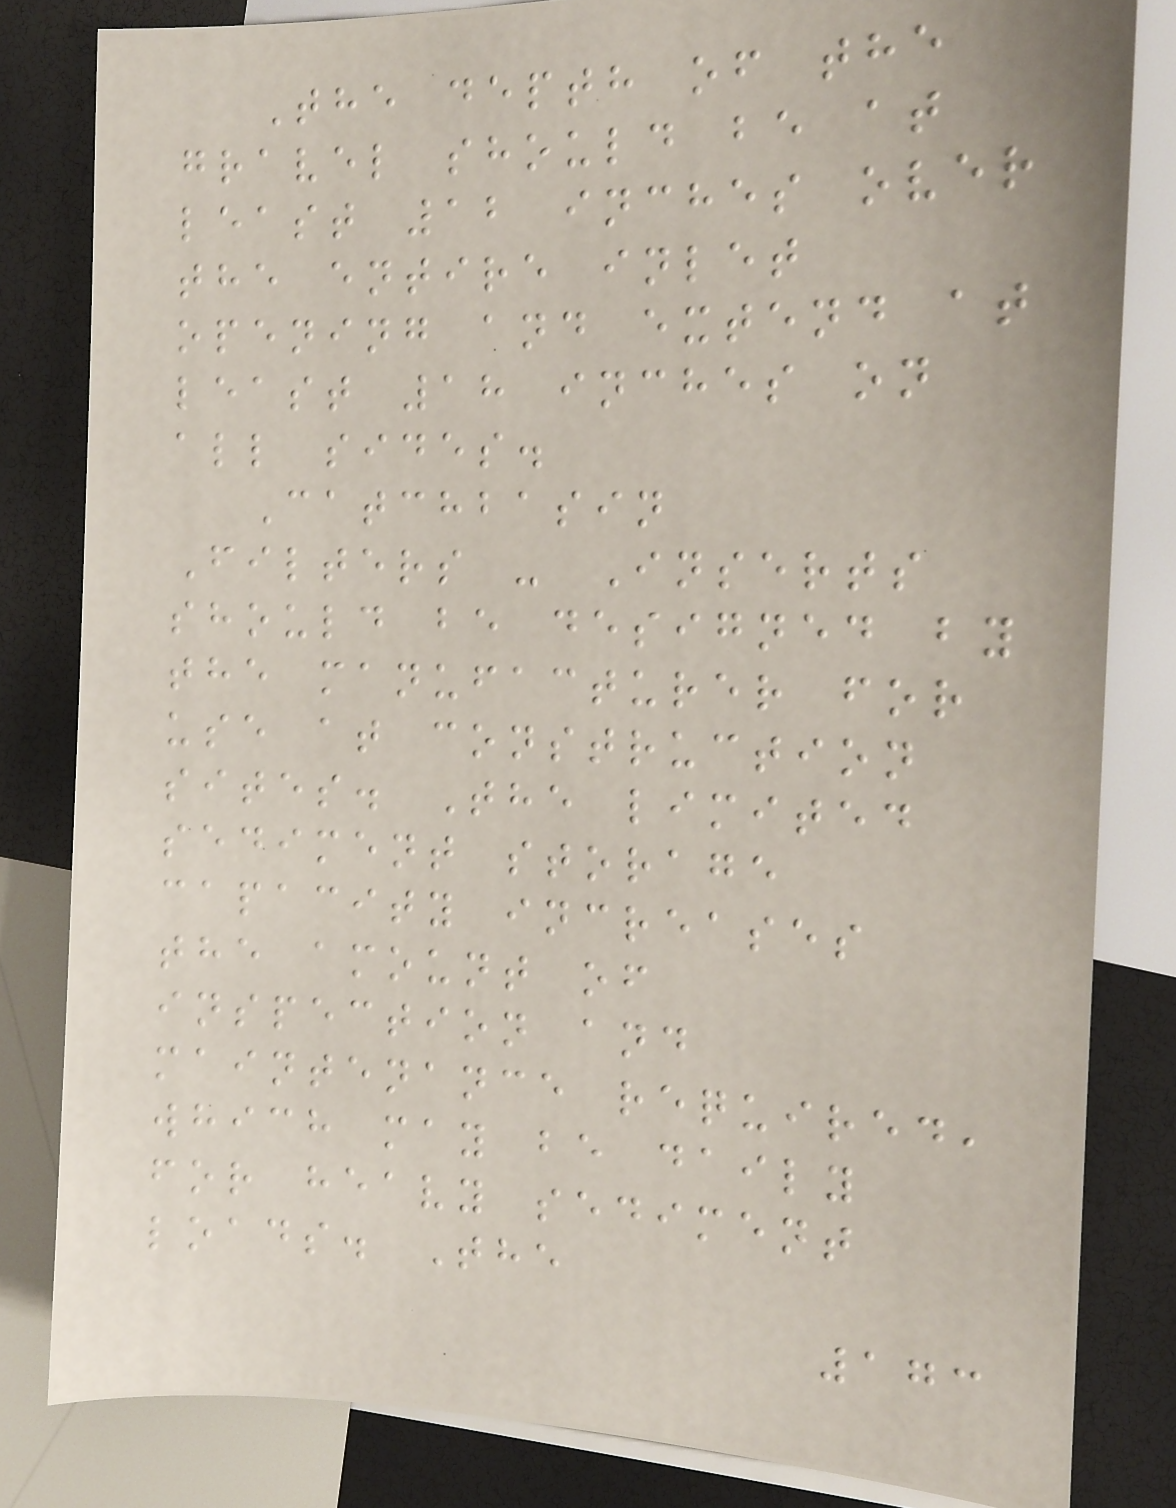The depth of the
gravel should be at
least 12 inches over
the entire inlet
opening and extend at
least 18 inches on
all sides.
Catchbasin
Filters - Inserts
should be designed by
the manufacturer for
use at construction
sites. The limited
sediment storage
capacity increases
the amount of
inspection and
maintenance required,
which may be daily
for heavy sediment
loads. The
173
